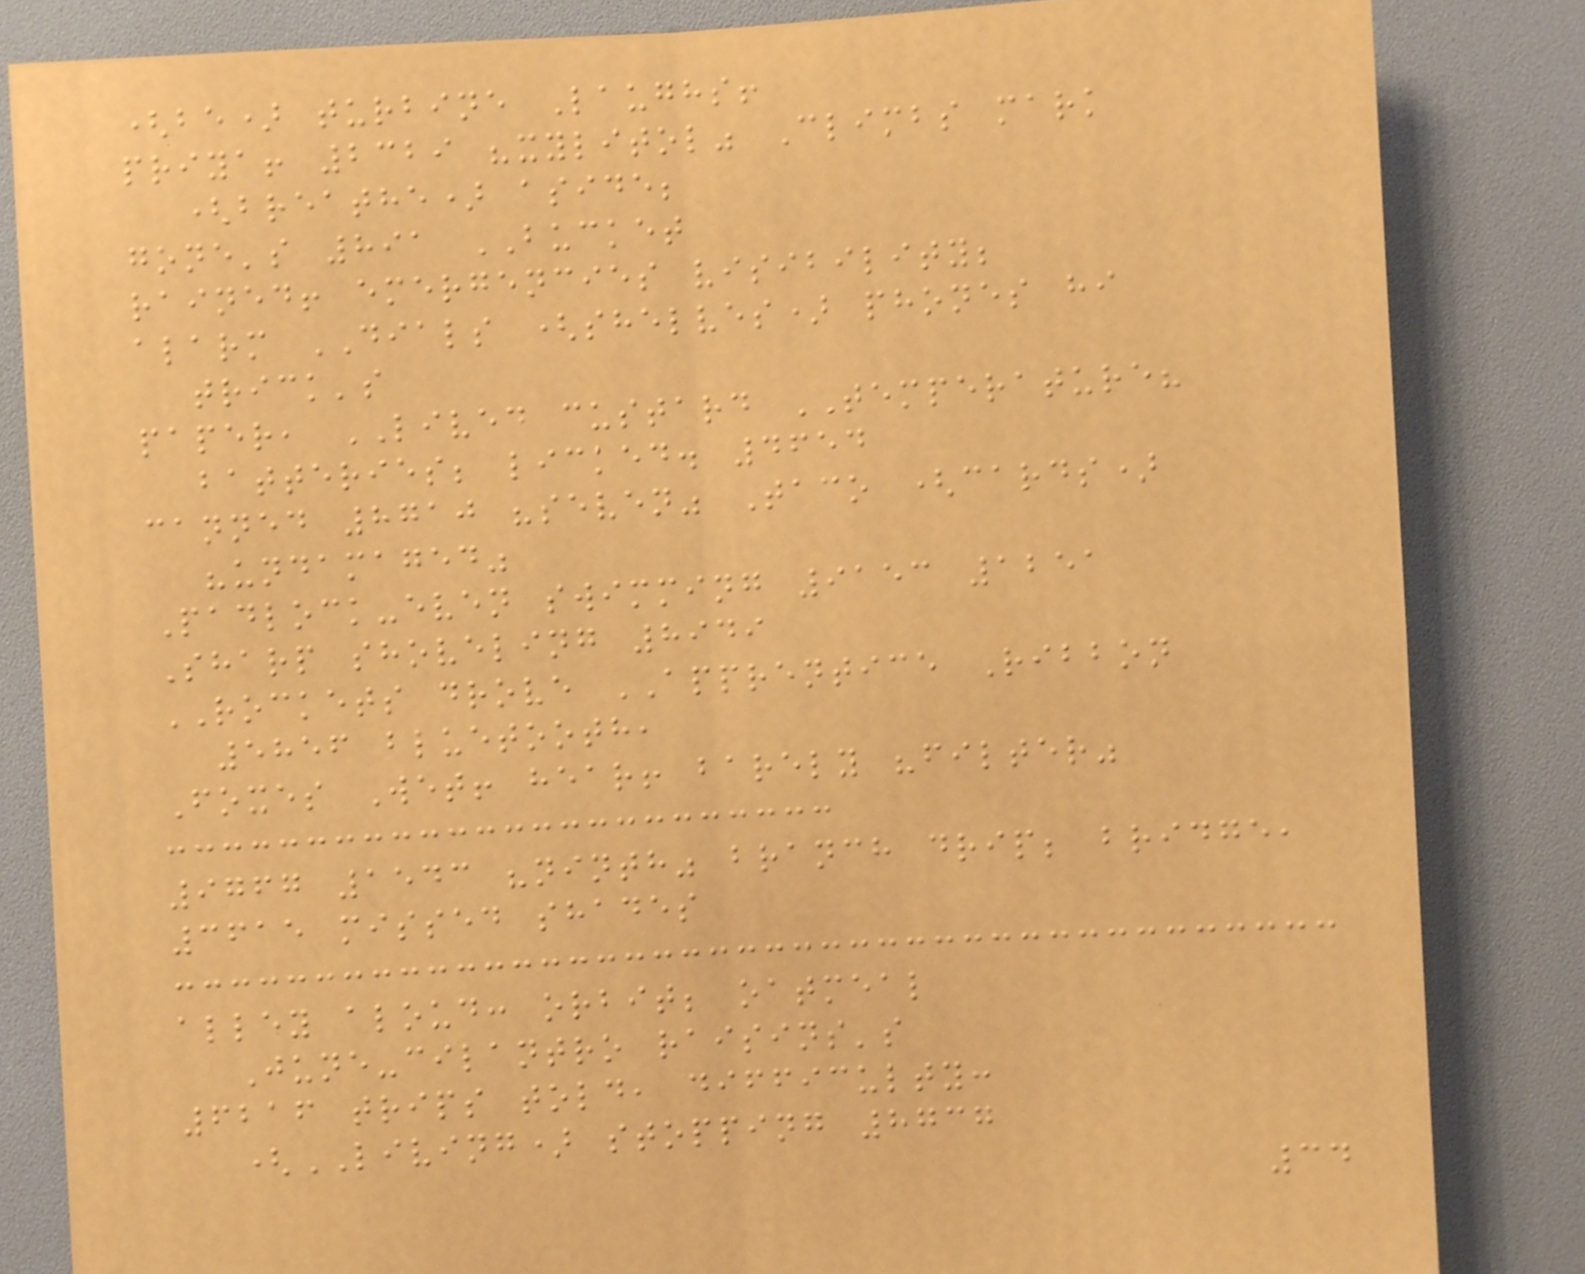(be) turbine Laughs!
priya! 2329 "xylitol" Climbs mark
(breathe) aside;
gone's 891 BUCKET
rained! emergencies visibility;
alarm DIALS (shelves) phones hi
trick's
paper, LIVED custard TEMPERATURE?
batteries; licked. 4654
canned 8710 "seven" Taco (cards)
"undamaged"
Padlock-even swimming 9153 1251
Sharp shoveling 8949
ROCKETS drove APPRENTICE Ribbon
5856 bluetooth,
Foxes Wet! hear! barely "filter"
9767 1543 "ninth" branch drip; bridge,
3615 missed shades
alley aloud: orbit; oatmeal
June-cilantro raisins's
6216 trips told, difficulty:
(LIVING) stopping 8737
34
